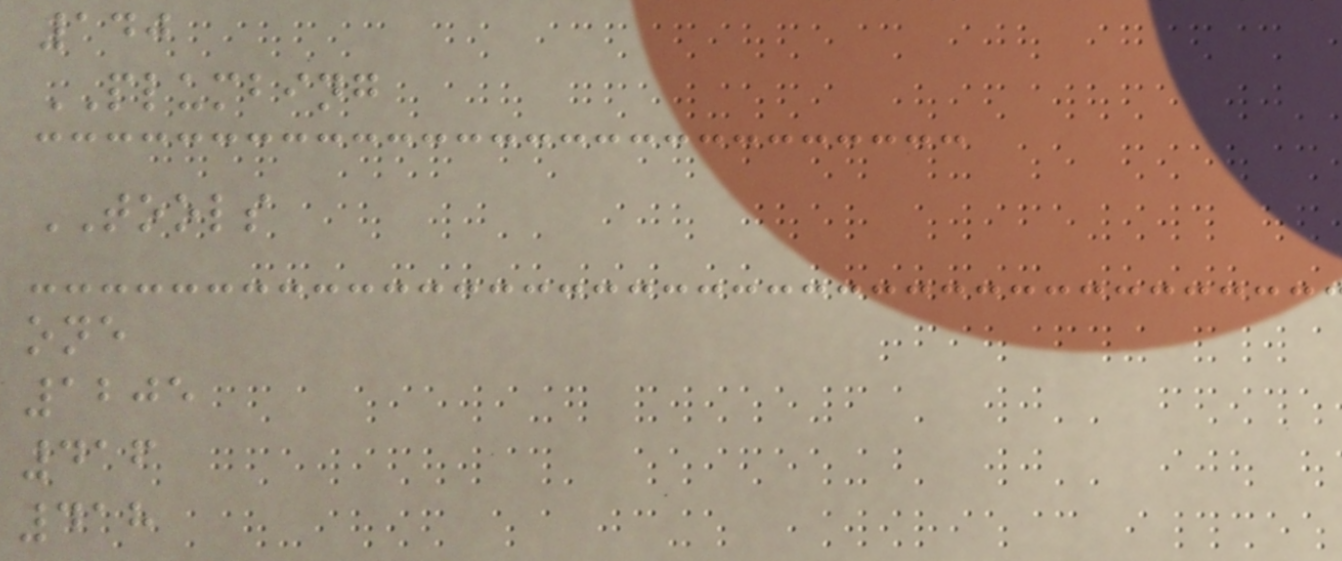140
PLUMBING
TOOLS
one
1205
416
418
